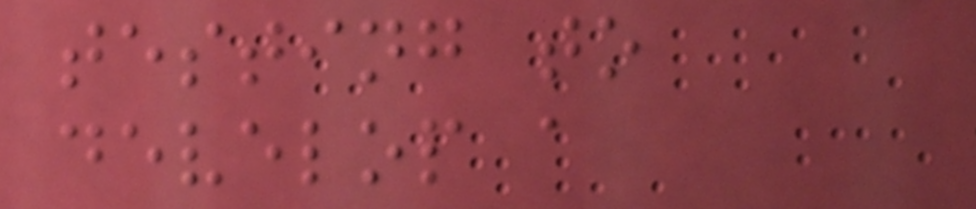testing to
develop a
